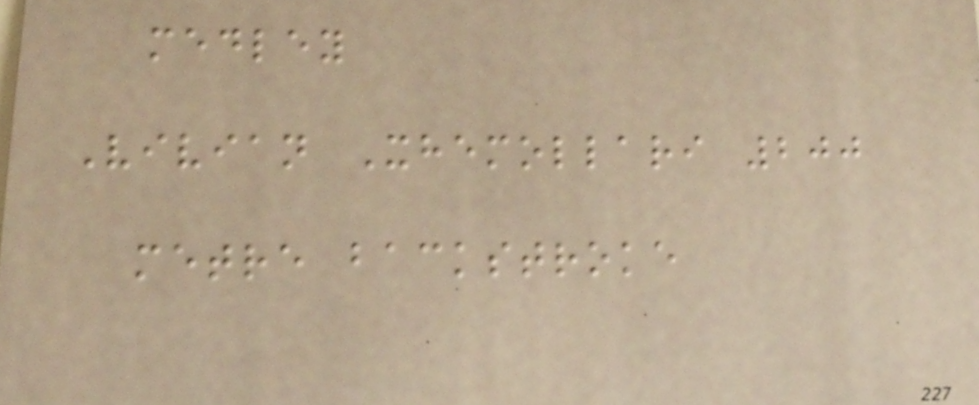medley
Vivian Xhemollari 200
metre backstroke
